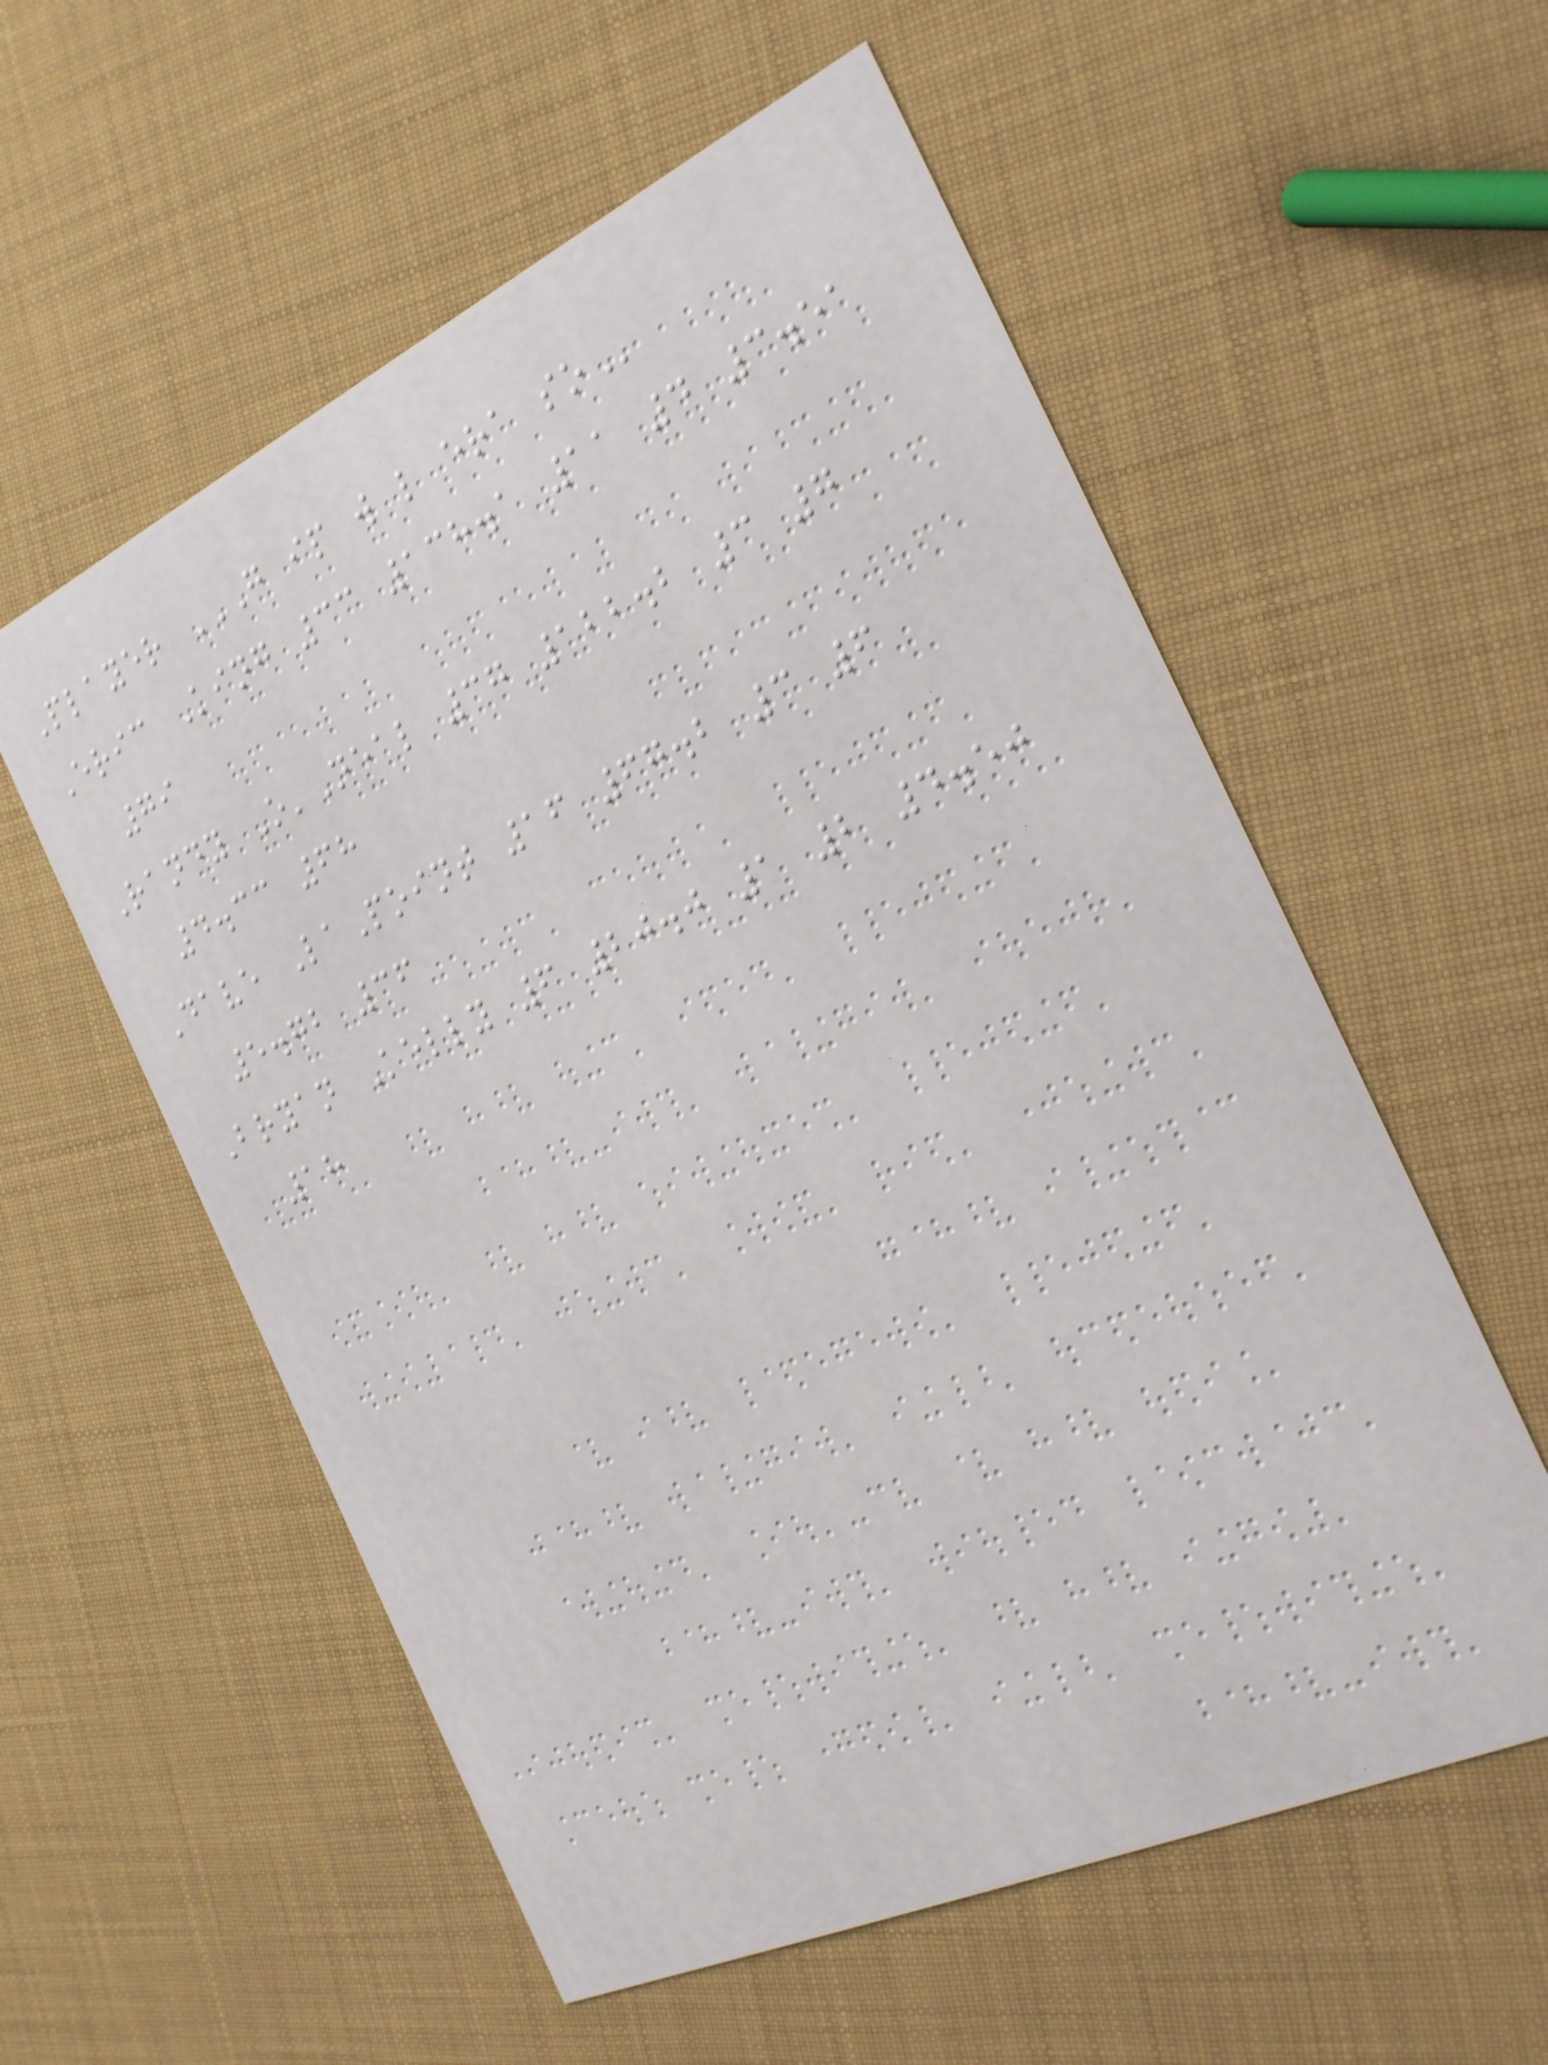Player G IP W L ERA SO
Eric King 33 138.1 11 4 3.51
79
Randy O'Neal 37 122.2 3 7
4.33 68
Dave LaPoint 16 67.2 3 6
5.72 36
Bryan Kelly 6 20.0 1 2 4.50
18
